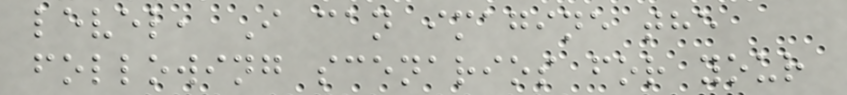level, I can imagine the
following scenarios for your
